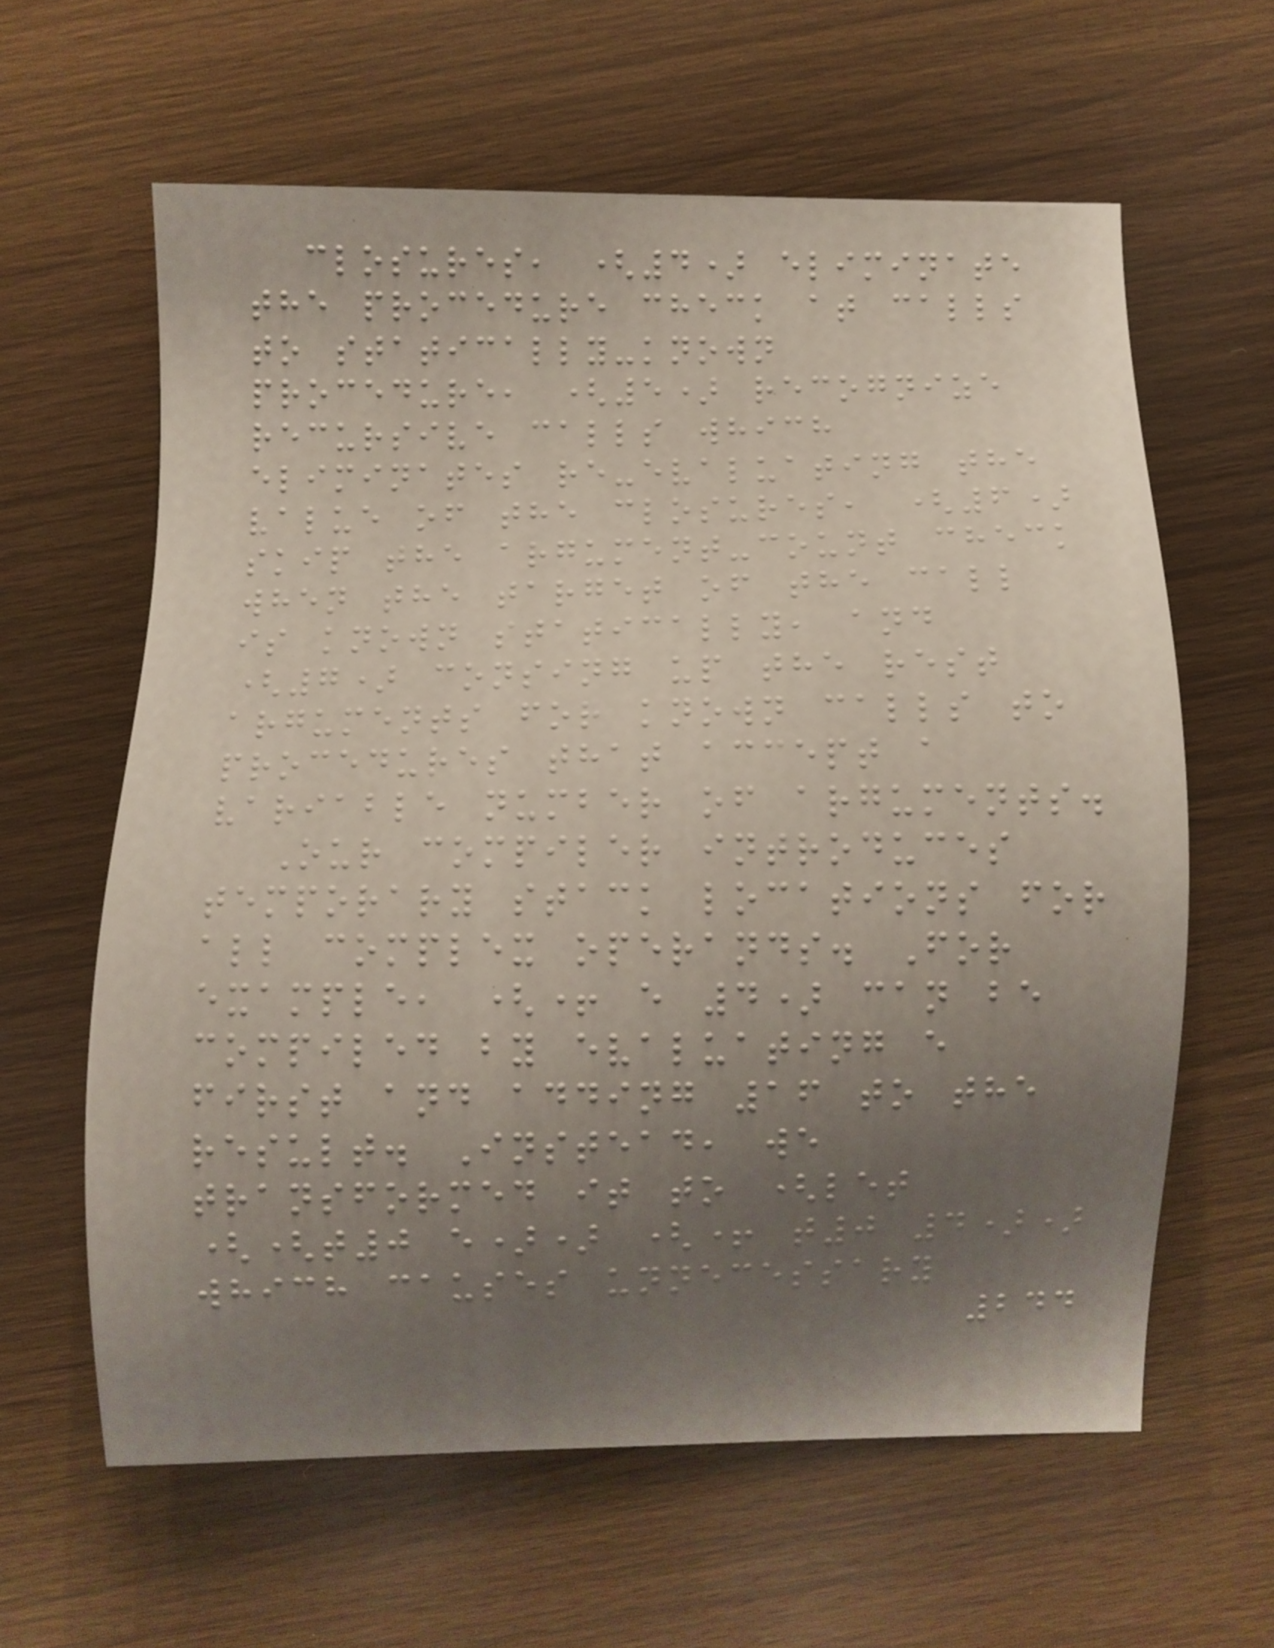closures, (4) eliminate
the procedure check at calls
to statically-known
procedure, (5) recognize
recursive calls which
eliminates re-evaluating the
value of the closures, (6)
skip the argument-count check
when the target of the call
is known statically, and
(7) consing up the rest
arguments for known calls to
procedures that accept a
variable number of arguments.
Our compiler introduces
temporary stack locations for
all complex operands. For
example, (+ e 4) can be
compiled by evaluating e
first and adding 16 to the
result. Instead, we
transformed it to (let
((t0 e)) (+ t0 4))
which causes unnecessary
244
